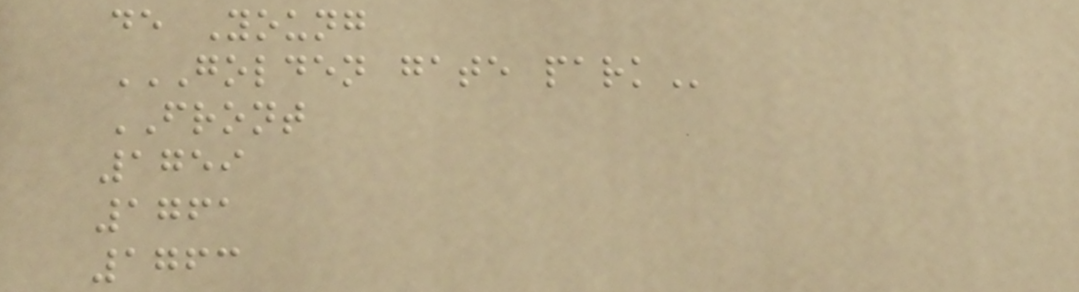de Young
GOLDEN GATE PARK
FRONT
1759
1761
1763
